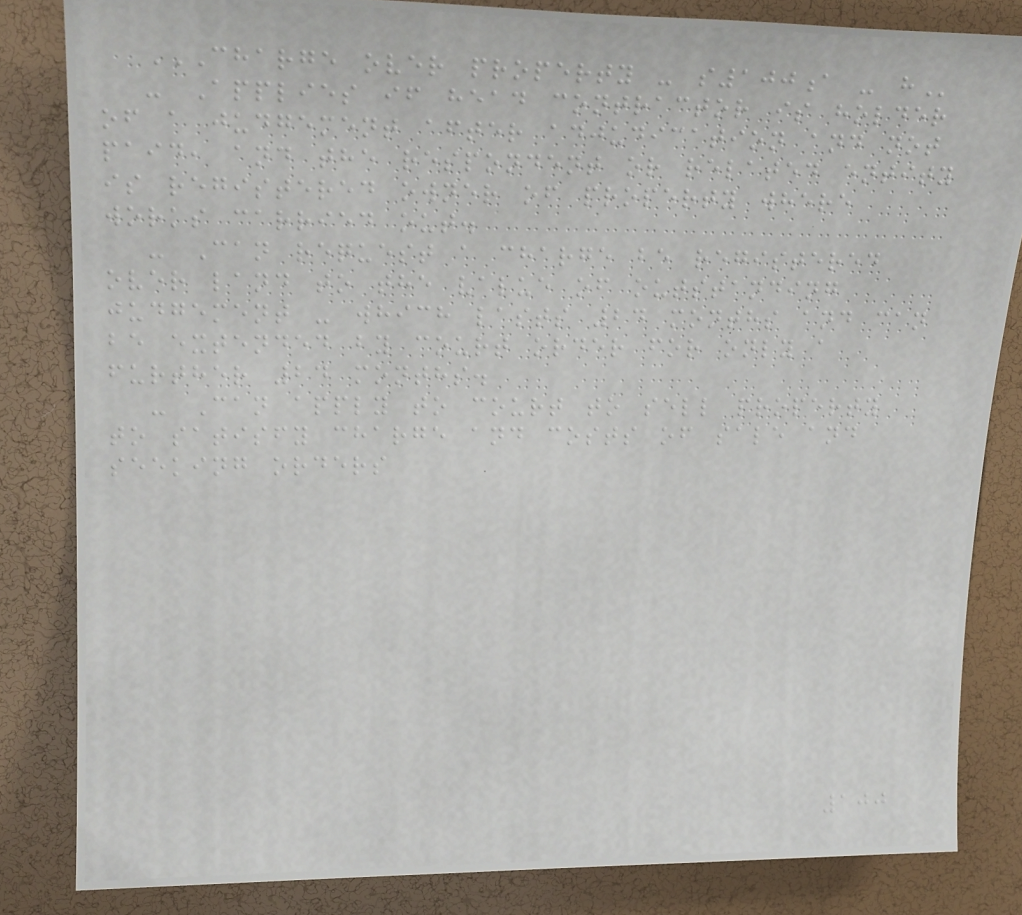CHARGE OVER PROPERTY - S100A - H
- Applies if head contractor is holder
of a judgement after adjudication and not
paid, and the respondent or related entity
is registered owner of property where
works carried out.
- Can request a charge be registered
over land to the value of outstanding
judgement - which lasts 24 months and can
be extended by court order for only a
further 24 months.
- Can apply to court to sell property
to satisfy charge and costs of sale and
seeking orders
100
